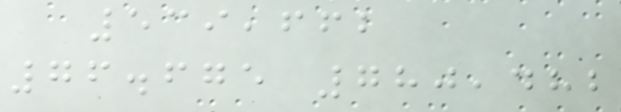539,662
76.675 780,482
